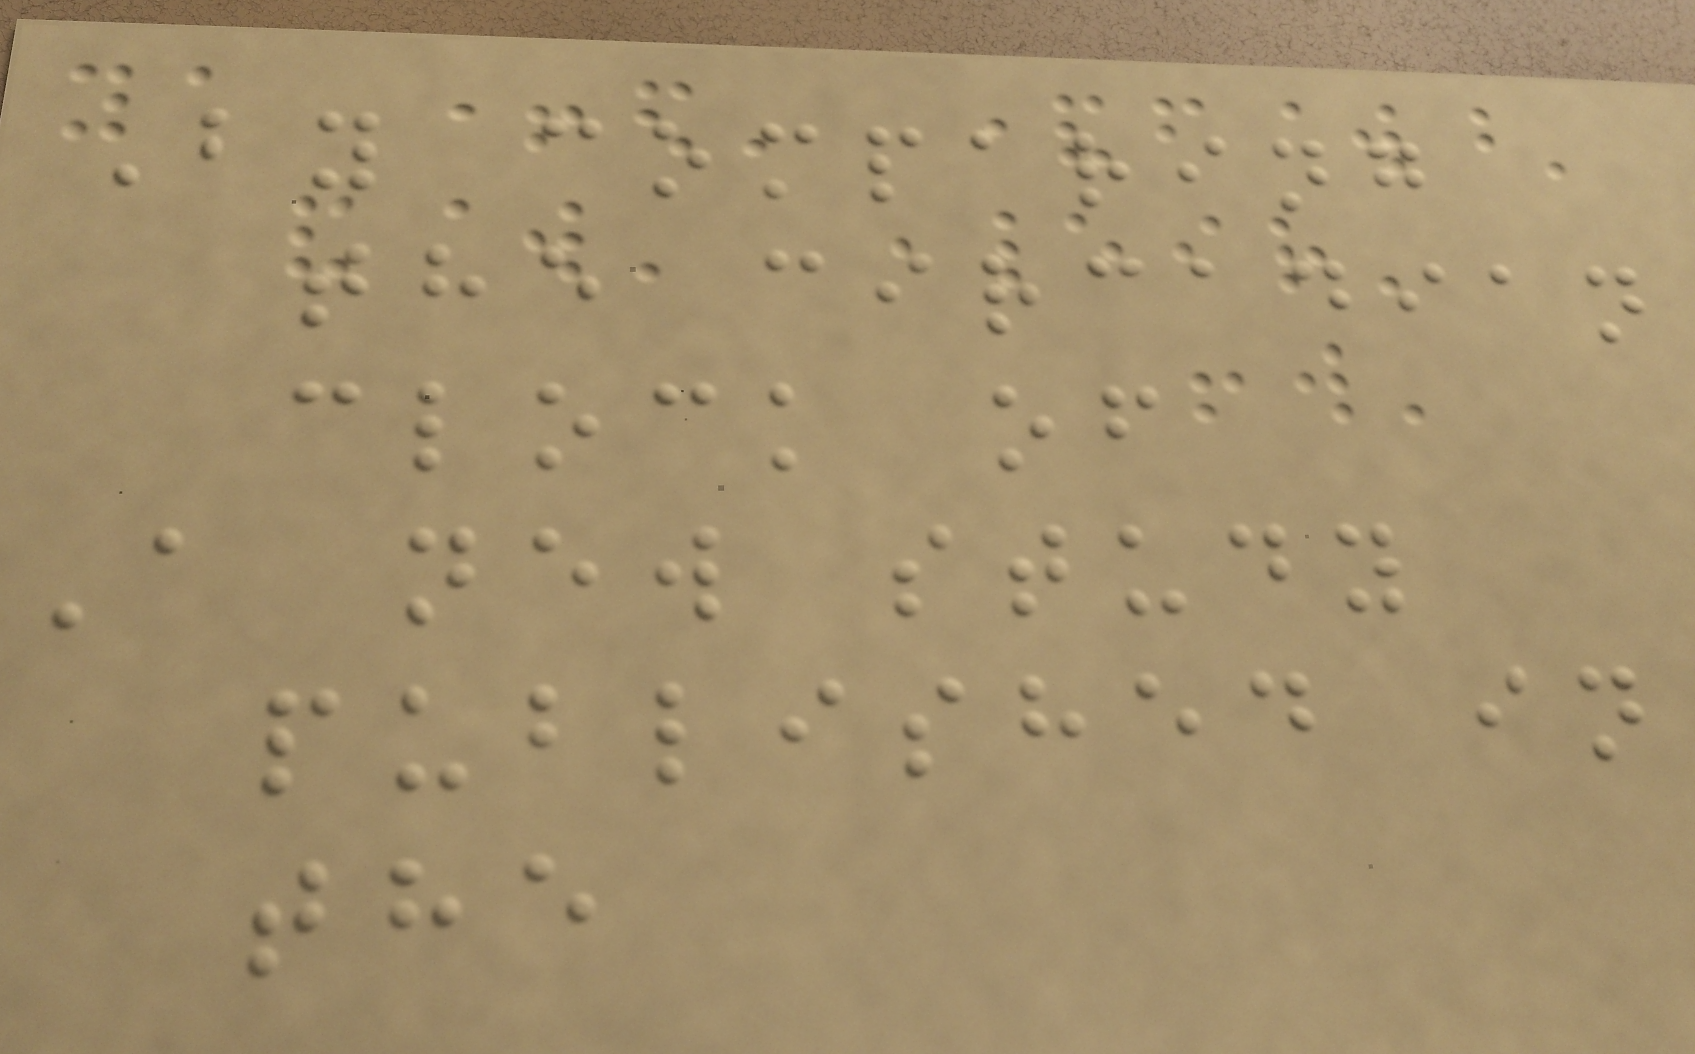By comparing
the circadian
clock of
A new study
published in
the
